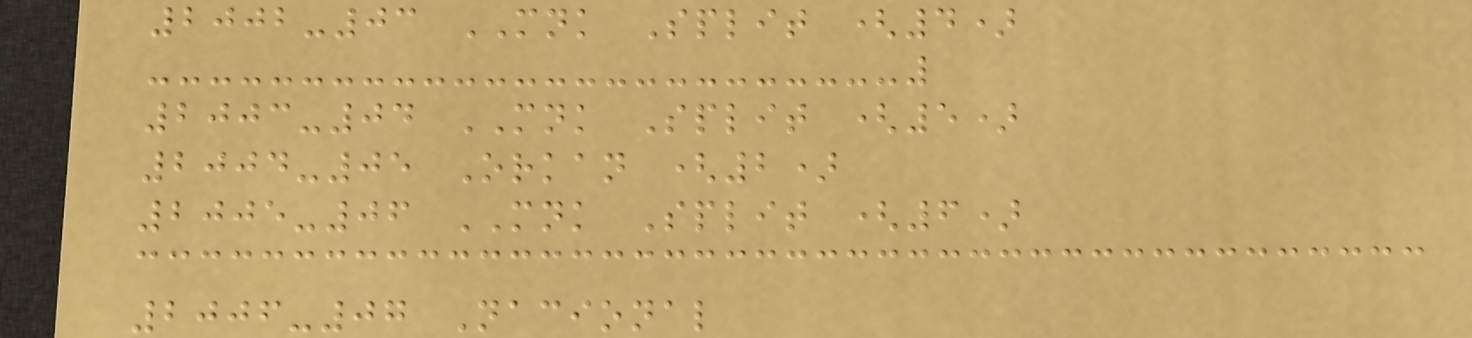2002-03 MNK Split (4)
2003-04 MNK Split (5)
2004-05 Orkan (2)
2005-06 MNK Split (6)
2006-07 Nacional
